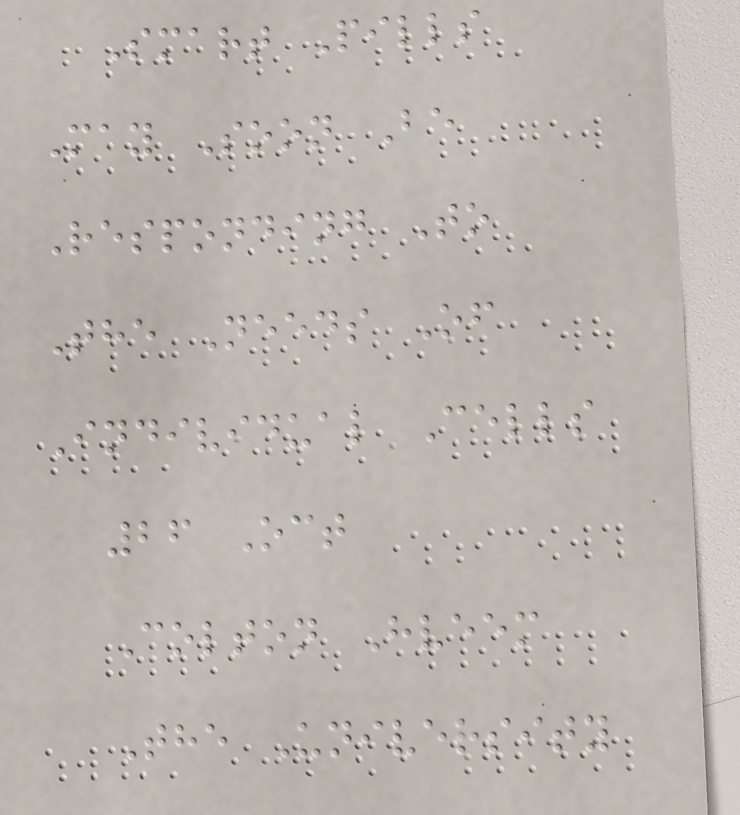Smart Pills
May Soon Be
Responding To
The Needs Of
Individual Cells
26 Oct
Colton Hveem
The University
